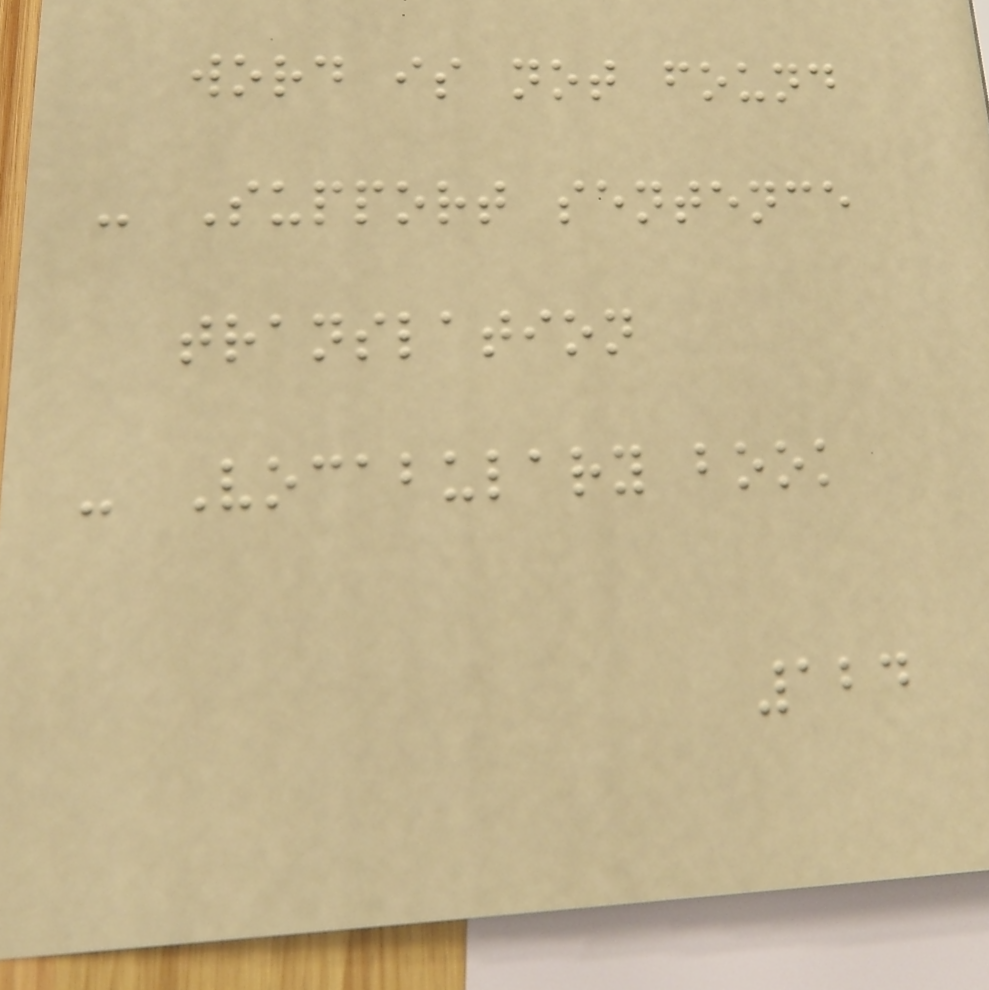word is not found
- Support sentence
translation
- Vocabulary book
124
